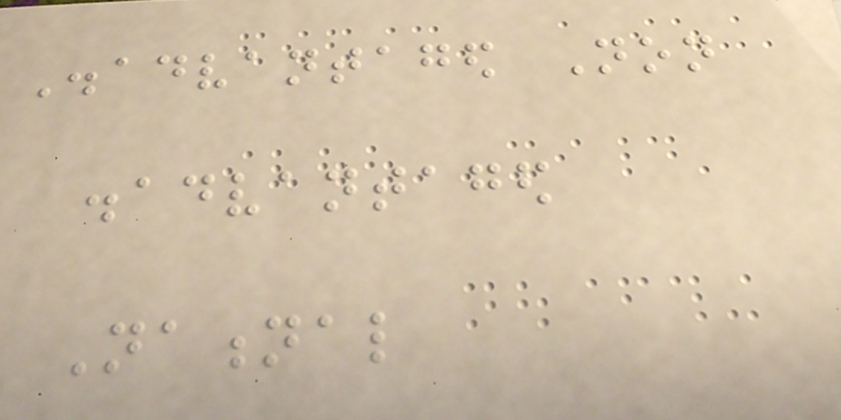Disadvantaged Non
disadvantaged
National
